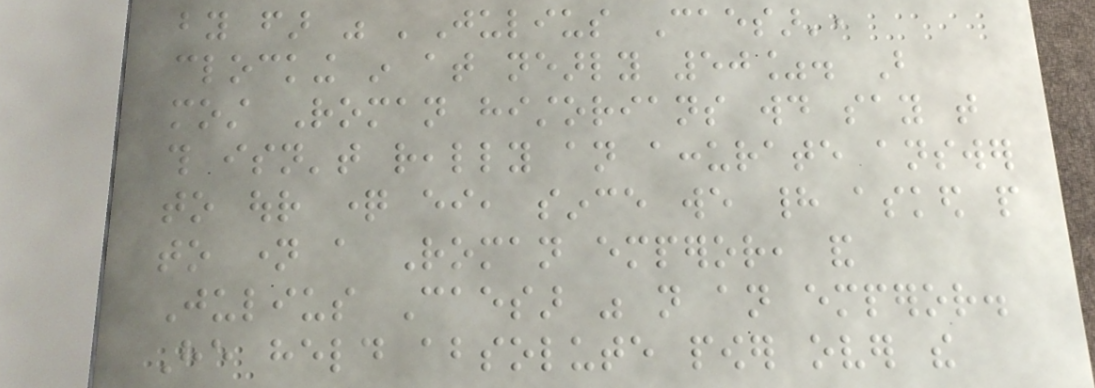by far was 'Julius Caesar',
clocking in at nearly 50%. But
most Roman historians would say that
this isn't really an accurate answer
to our question either, since we had asked people
to name a Roman emperor, and
Julius Caesar was not an emperor.
He held absolute power over the
